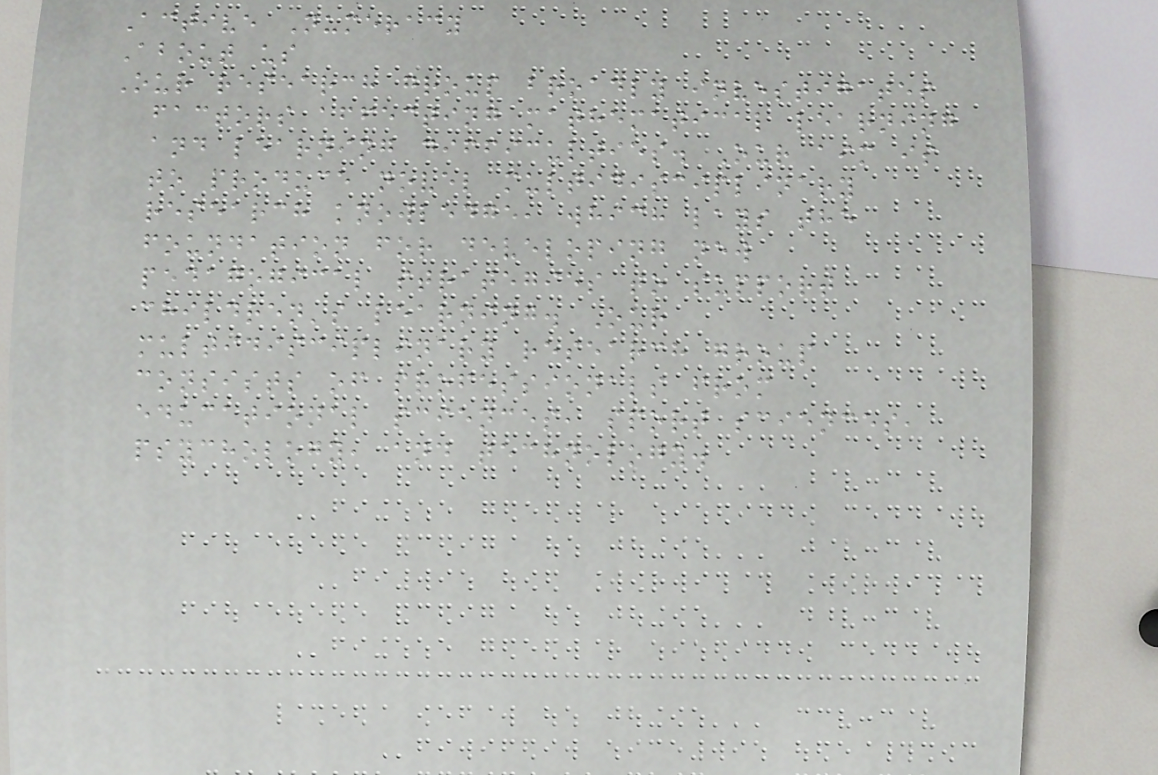Active Numeracy
About us
Our research group broadly investigates
factors affecting mathematical learning
and learning difficulties. Our aim is
to produce novel multidisciplinary
research knowledge, which lays the
foundation for developing new
pedagogical strategies to support
children's learning. Our
multidisciplinary research group
consists of professionals from
educational sciences, sport sciences,
psychology, and technology.
